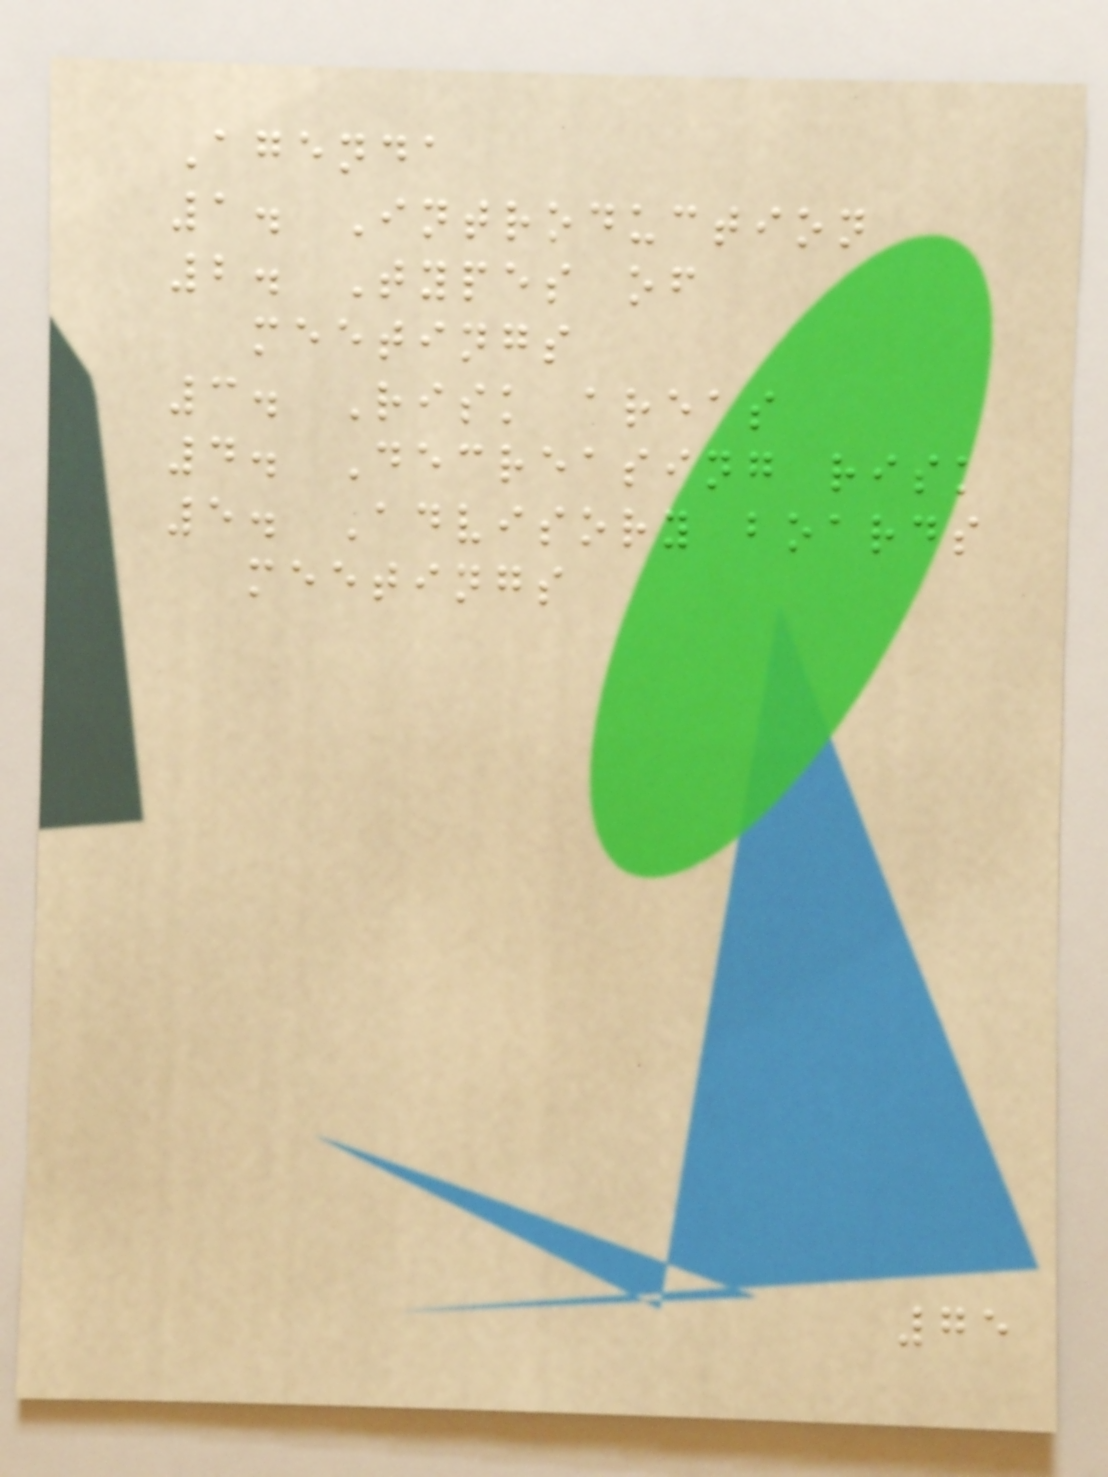Agenda
1. Introduction
2. Types of
meetings
3. Risk areas
4. Decreasing risk
5. Advisory boards
meetings
75
